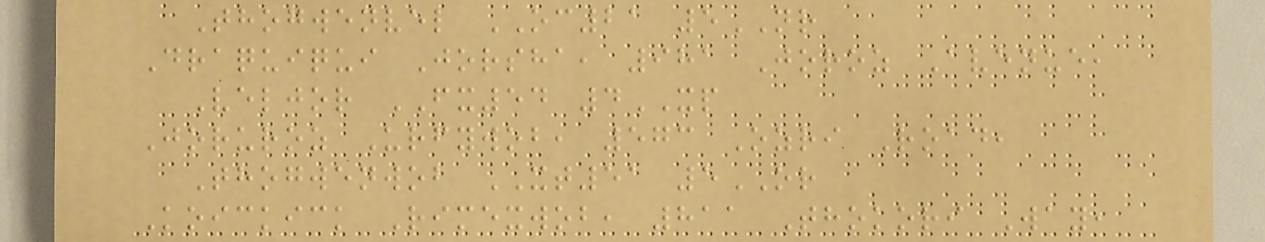Thogwenvel OC21 5NR
Draquiqui Jorsha, 981 Joroz Avenue,
Veljor FX54 4XP
Joruroz Urfywob, 573 Ozri Road,
Thogwenwob XT51 5OR
Koickick Rimexwob, 811 Thokori Way,
